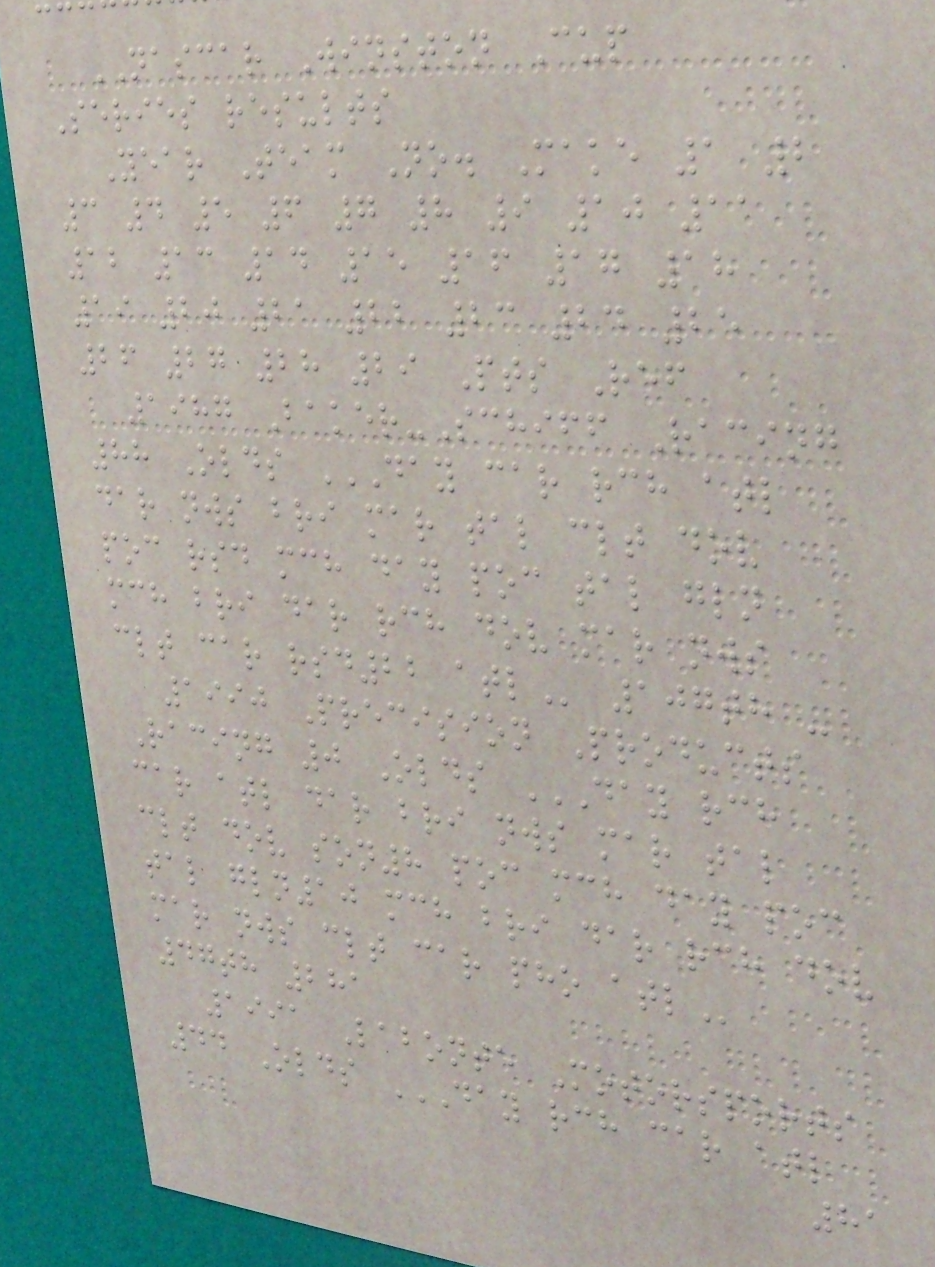NASCAR Winston Cup
Series results
Year Team No. Make 1 2
3 4 5 6 7 8 9 10 11
12 13 14 15 16 17 18
19 20 21 22 23 24 25
26 27 28 29 Pts Ref
1987 Baker-Schiff Racing
88 Olds DAY CAR RCH ATL
DAR NWS BRI MAR TAL CLT DOV
POC RSD MCH DAY POC TAL GLN
MCH BRI DAR RCH DOV MAR NWS
CLT CAR RSD22 ATL 107th -
1990 Precision Products
Racing 0 Olds DAY RCH
CAR ATL DAR BRI NWS MAR TAL
CLT DOV SON8 POC MCH DAY POC
TAL GLN10 MCH BRI DAR RCH DOV
MAR NWS CLT CAR PHO ATL
47th 281
1991 Labonte Motorsports
44 Olds DAY RCH CAR ATL
81
